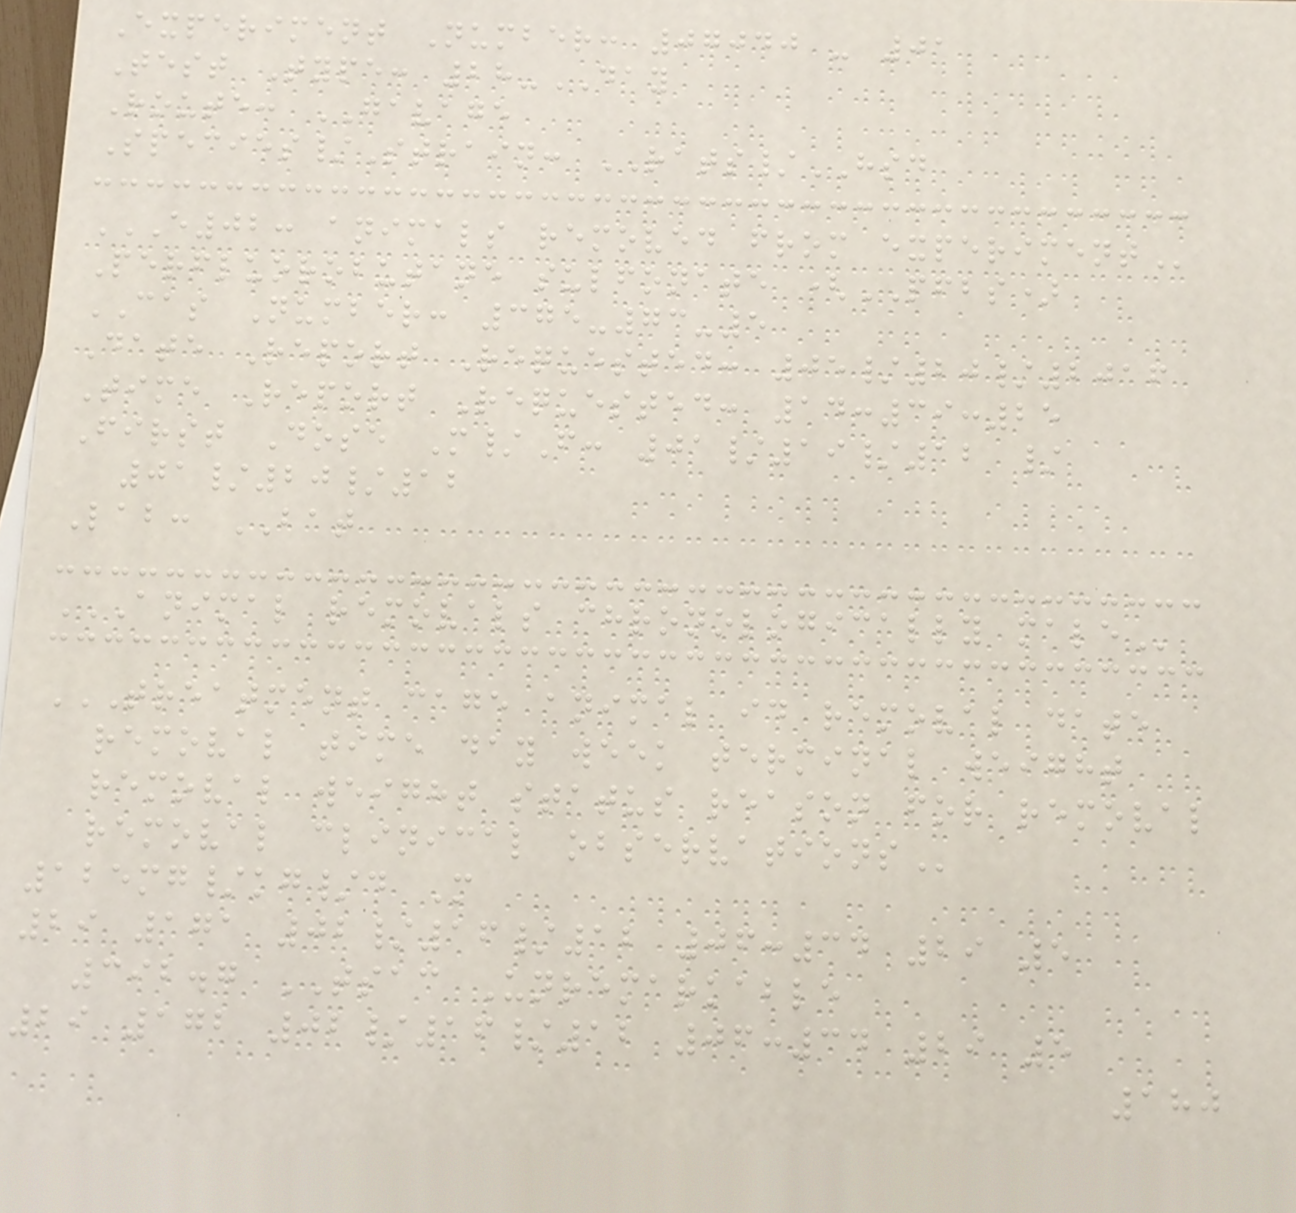Experiment Number: 07040 - 01
Test Type: 28-DAY
Route: GAVAGE
Species/Strain: RATS/HSD
E02: ANIMALS REMOVED FROM EXPERIMENT
Perfluorobutane sulfonate (PFBS)
CAS Number: 375-73-5
Date Report Requested: 05/20/2016
Time Report Requested: 14:39:25
First Dose M/F: 01/19/12 /
01/20/12
Lab: BAT
ANIMAL REMOVALS CHRONOLOGICALLY MALE
TREATMENT CAGE ANIMAL ID REMOVAL DATE
REMOVAL TIME DAY WEEK TERMINAL WEIGHT
REMOVAL WEIGHT STATUS REASON FOR REMOVAL
REMOVAL CLINICAL OBSERVATIONS
125mg/kg/d M
29 171 02/16/12 06:34 29 5
392.7 TSAC Unremarkable
29 172 02/16/12 06:34 29 5
180
